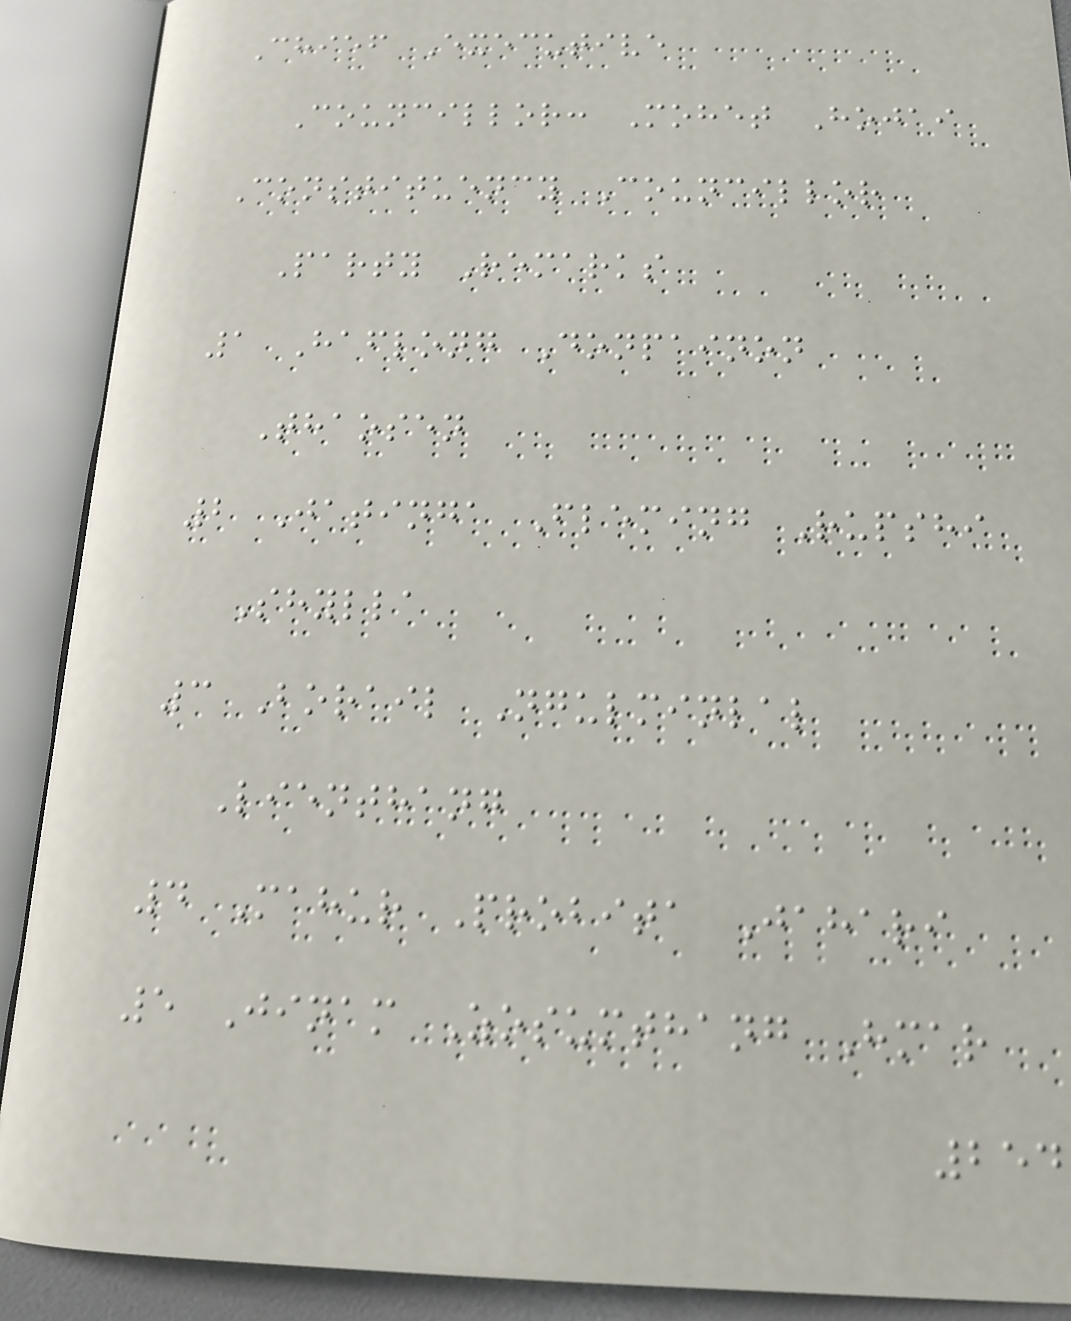Chief Executive
Councillor: Mohet Hojai
Constituency Councillor
Party Remarks
1 Haflong Donpainon
Thaosen
2 Jatinga Fleming Rupshi
Shylla
3 Borail Ngulminlal
Lienthang
4 Mahur Probita Jahari
5 Jinam Zosumthang Hmar
254
